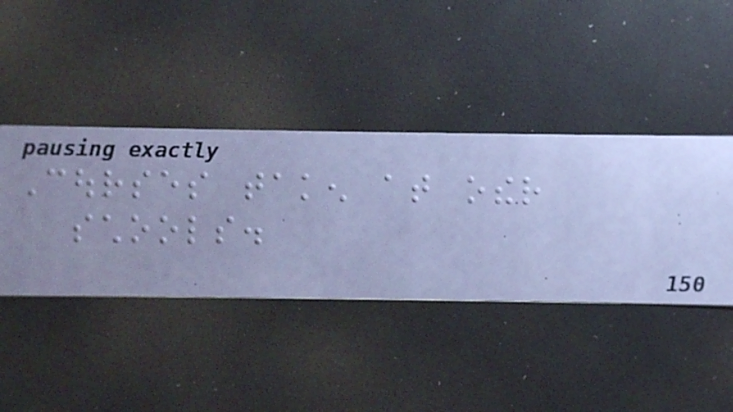Courses taken at other
schools.
